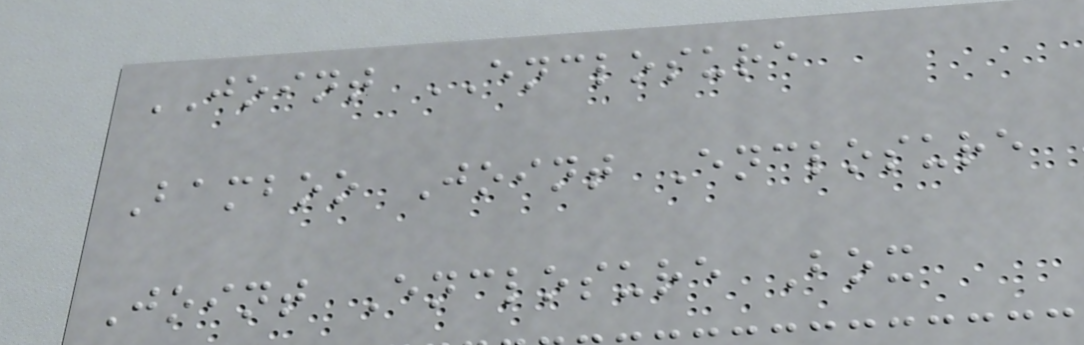JOINT ENCLOSURE
Bamboo Joint Enclosure
Joint Enclosure Box
